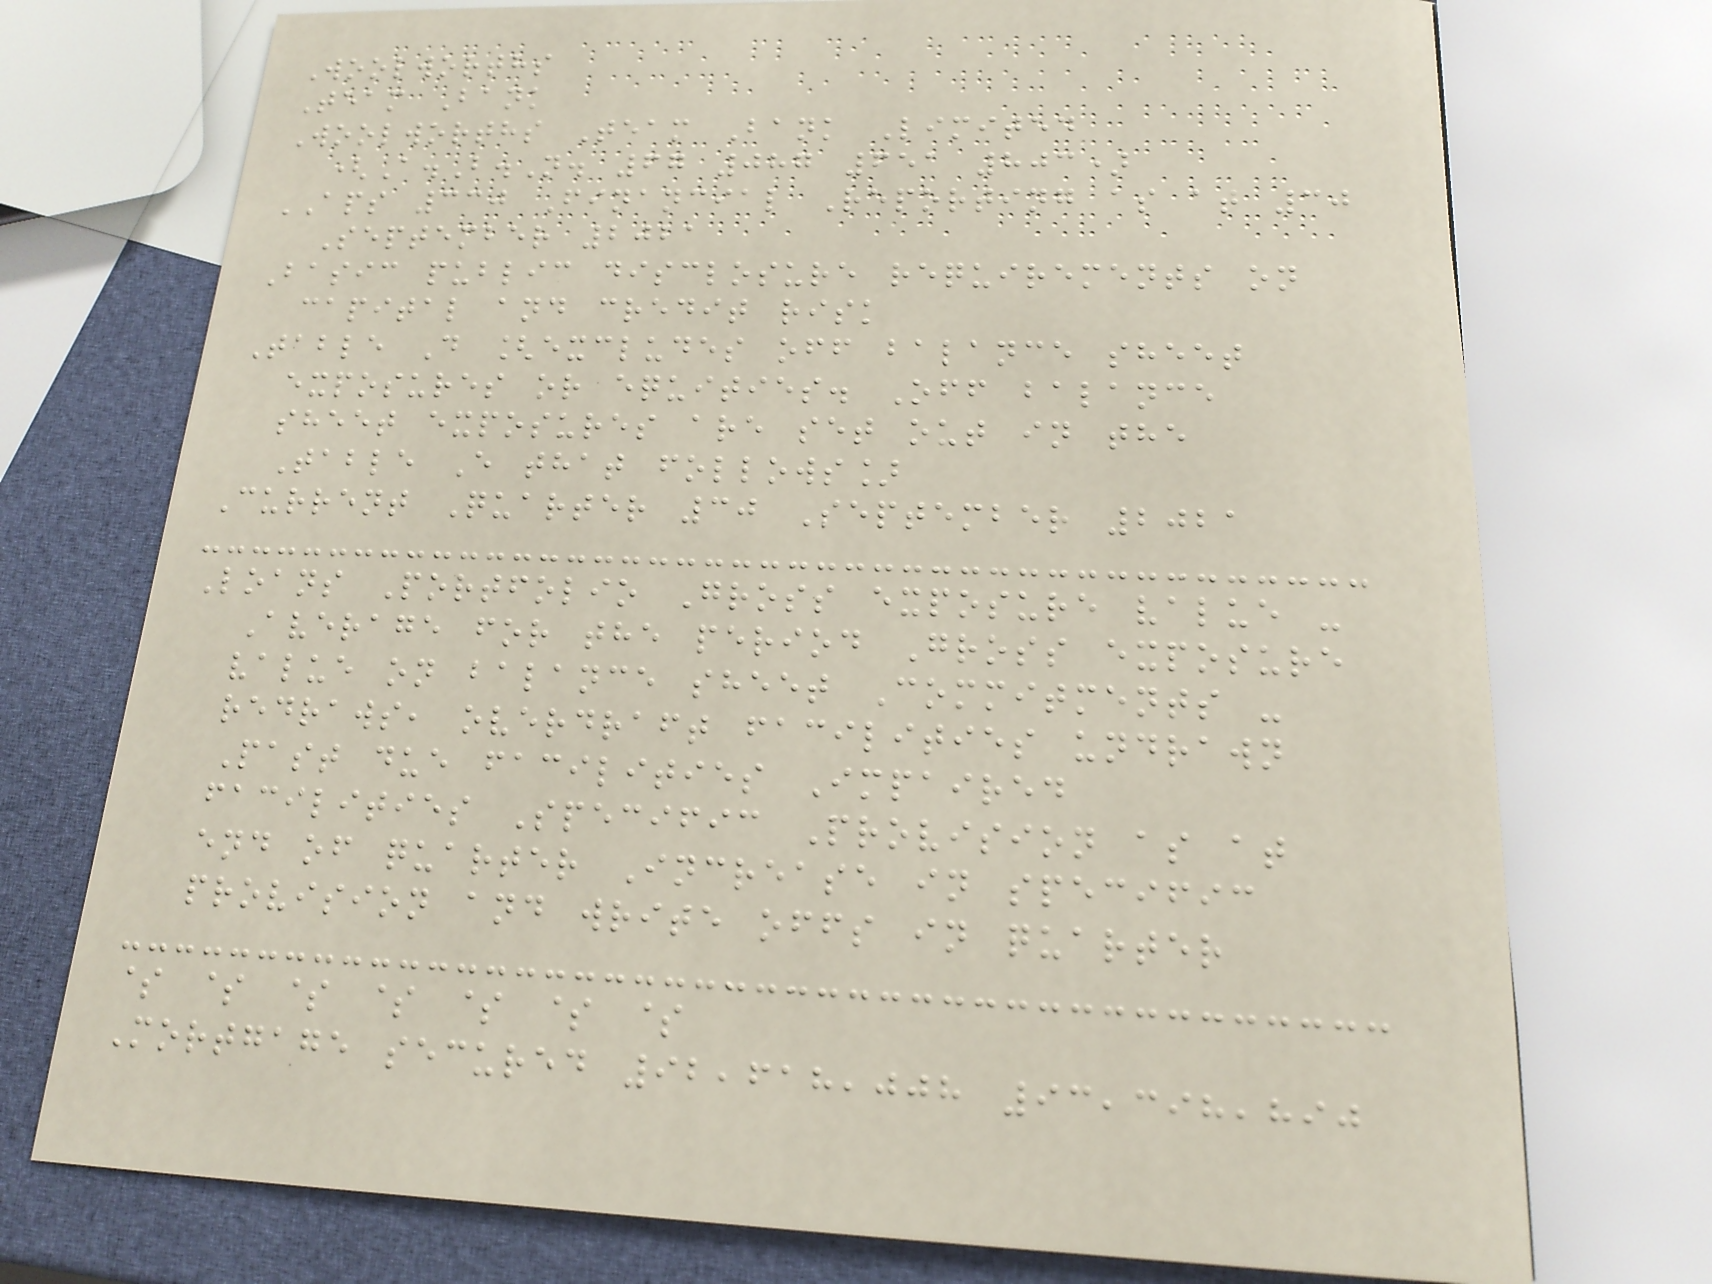Woolworths
Team Bank
Woolworths Team Bank Limited
(A.B.N. 67 087 651 803)
APS 330 Financial Reporting as at 30
September 2021
Basic public disclosure requirements on
capital and credit risk
Table D [excludes off balance sheet
exposures or equities. Off balance
sheet exposures are set out in the
Table E that follows]
Current Quarter 30 September 2021
Loans Portfolio Gross exposure value -
Average for the period Gross exposure
value on balance sheet Commitments -
redraws, overdraft facilities undrawn
Past due facilities Impaired
facilities Specific Provision as at
end of quarter Increase in specific
provision and write offs in quarter
$ $ $ $ $ $ $
Mortgage secured 92,618,008 93,398,890
